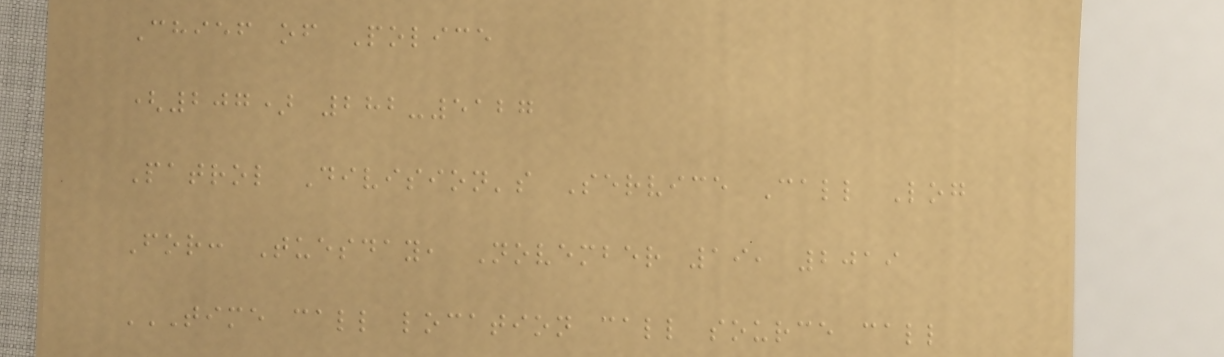Chief of Police
(207) 282-5127
Patrol Division's Service Call Log
For: Tuesday, November 19, 2019
TIME CALL LOCATION CALL SOURCE CALL
